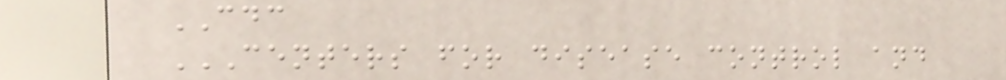CDC
CENTERS FOR DISEASE CONTROL AND
